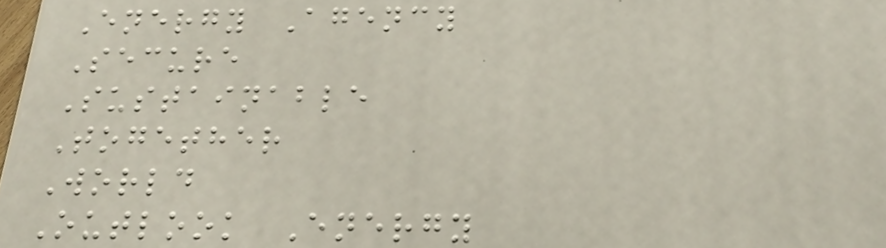Energy Agency
Secure
Sustainable
Together
World
Outlook Energy
